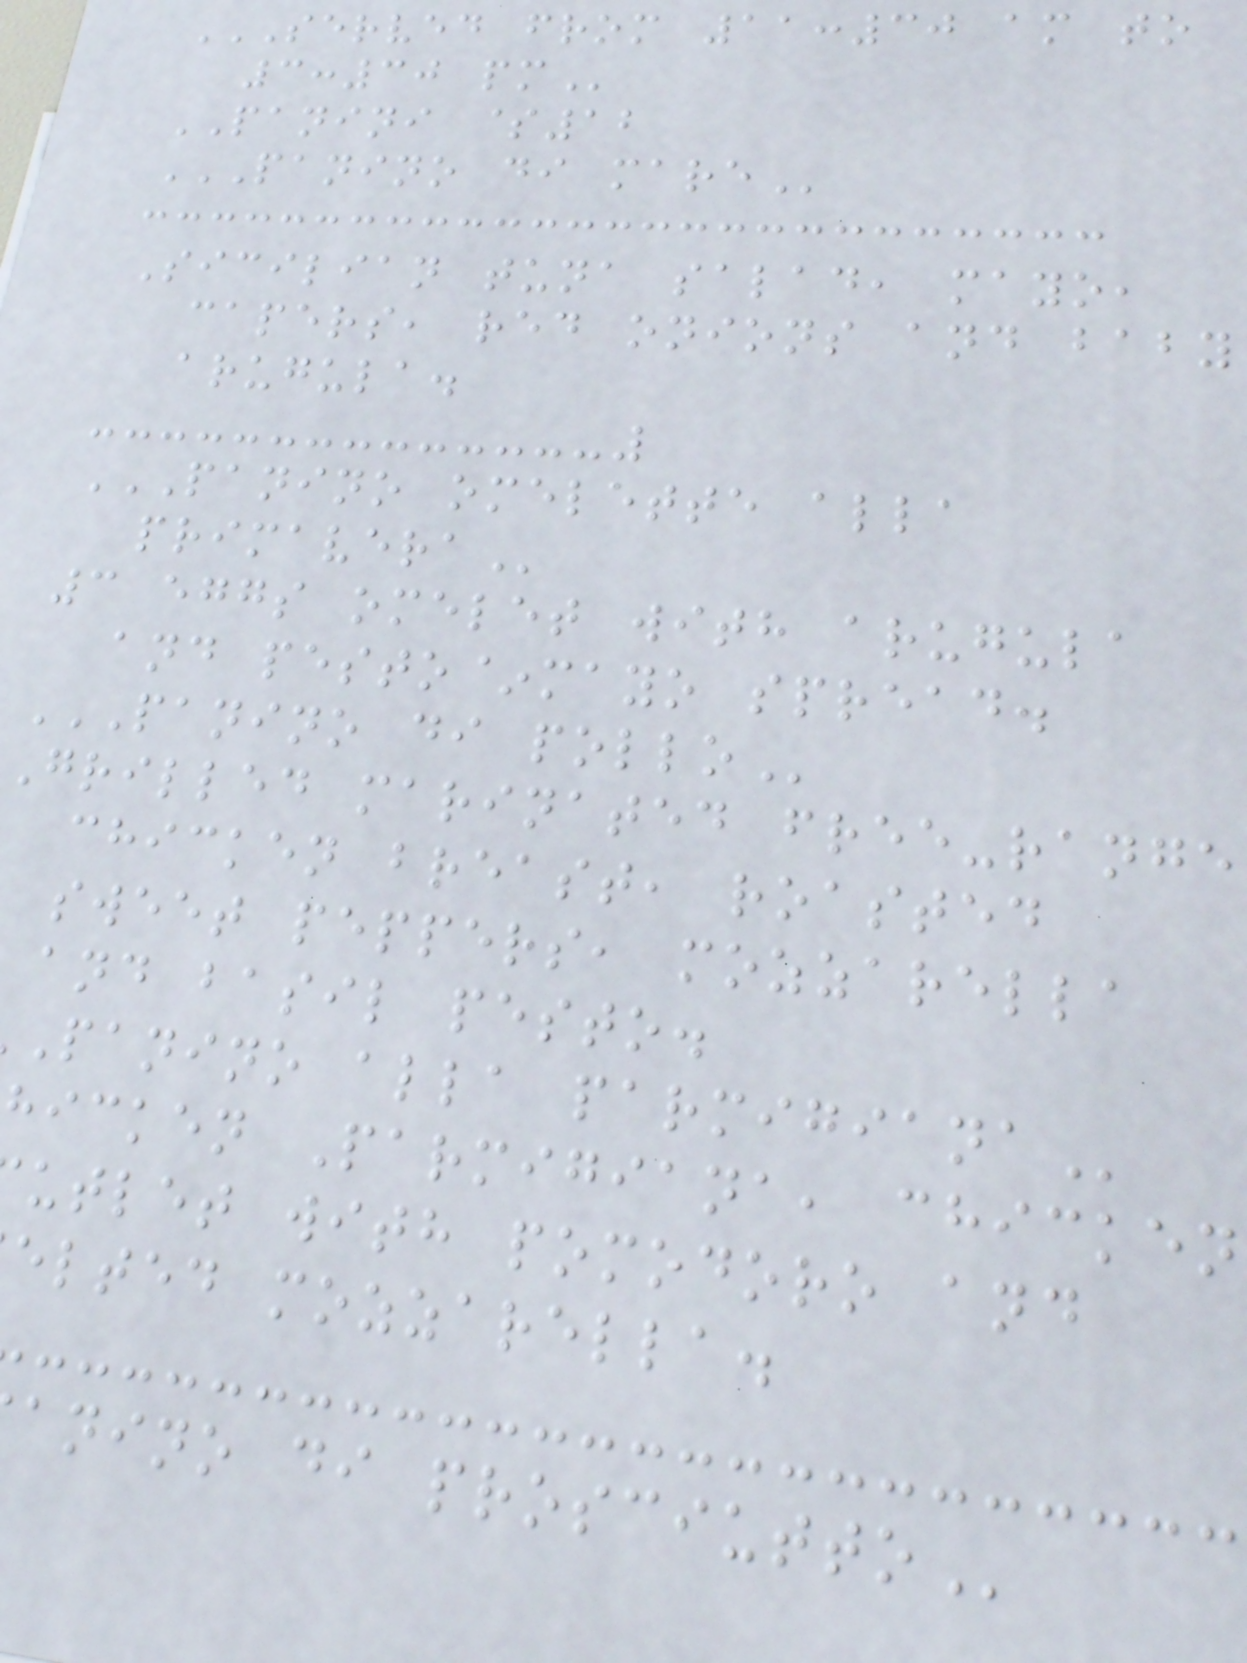SERVED FROM 11:30 AM TO
3:30
PANINI $12
PANINO DI MARE
Sicilian tuna salad, mayo,
capers, red onions and baby
arugula.
PANINO OMELETTE ALLA
3 eggs omelet with arugula
and pesto~mayo spread.
PANINO DI POLLO
Grilled marinated free-range
chicken breast, roasted
sweet peppers, mozzarella
and basil pesto.
panino alla
hicken Parmigiana, chicken
utlet with pomodoro and
elted mozzarella.
anino di
